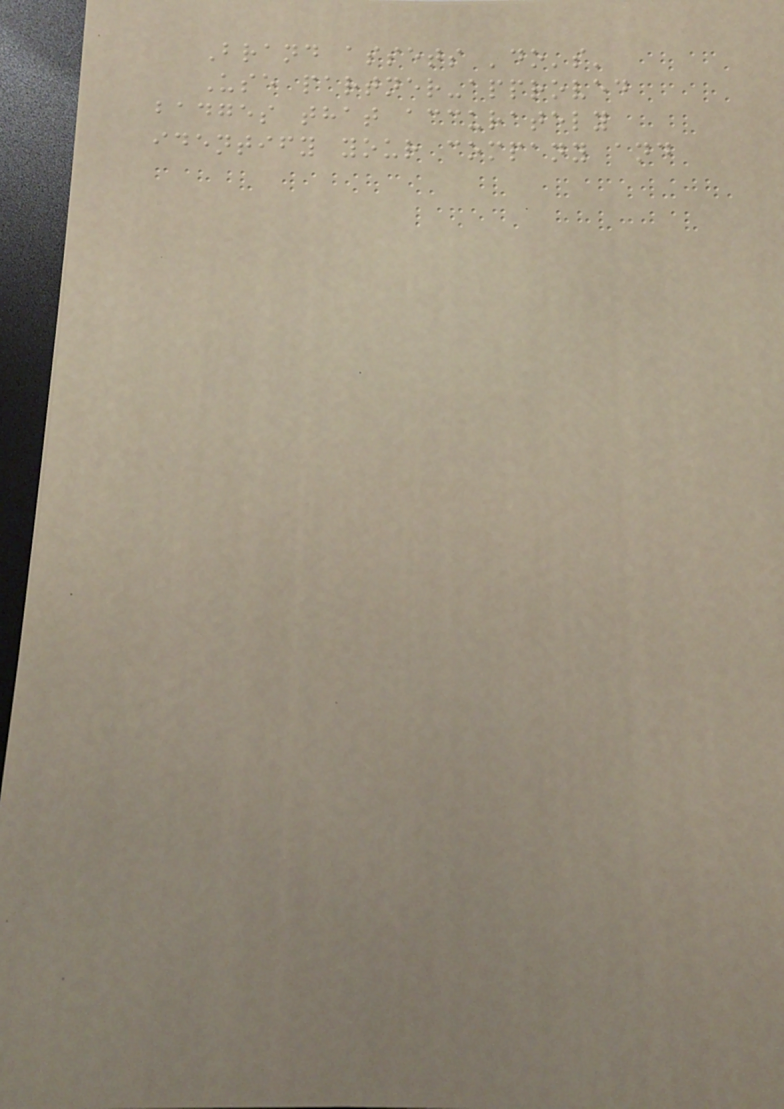Brand assets 'do's'
Use partner-approved
badges that accurately
identify your company and
